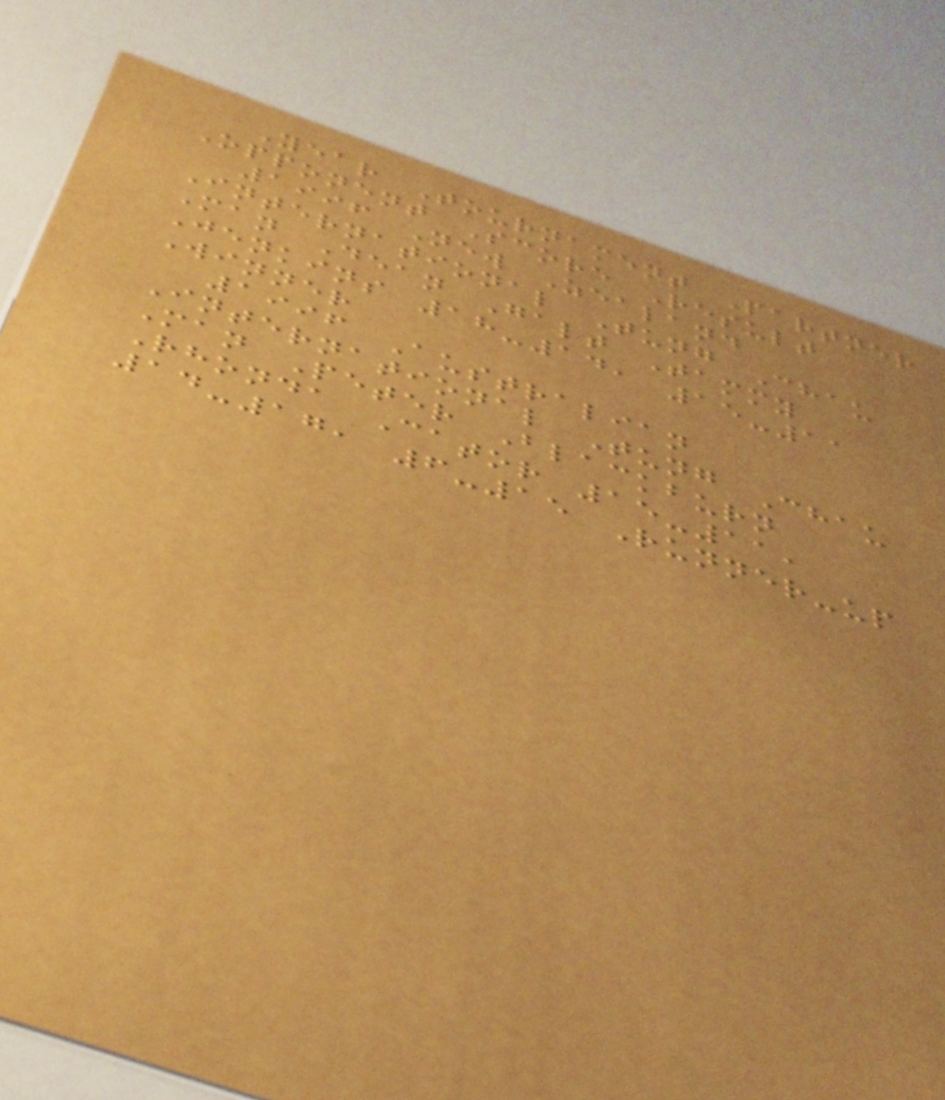Year Tournament Partner
Opponent Score Result
1996 New Zealand
International Tung Chau
Man Dean Galt Tammy
Jenkins 18-14, 15-11
Winner
1996 Australian
International Tung Chau
Man Peter Blackburn
Rhonda Cator 15-11,
14-17, 6-15 Runner-up
